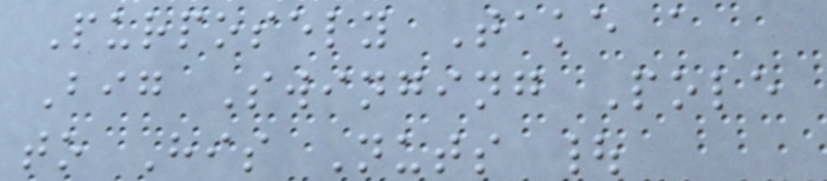Purposely Take a
Big Swinging Pole
to His Nuts |
